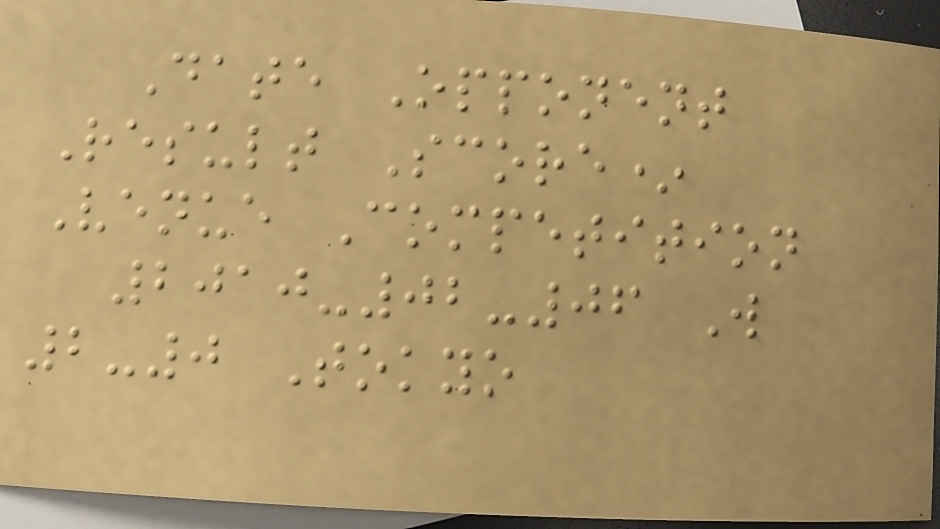Date Opponent
Result Score*
Venue Competition
2010-02-06 W
2-0 Tokyo
